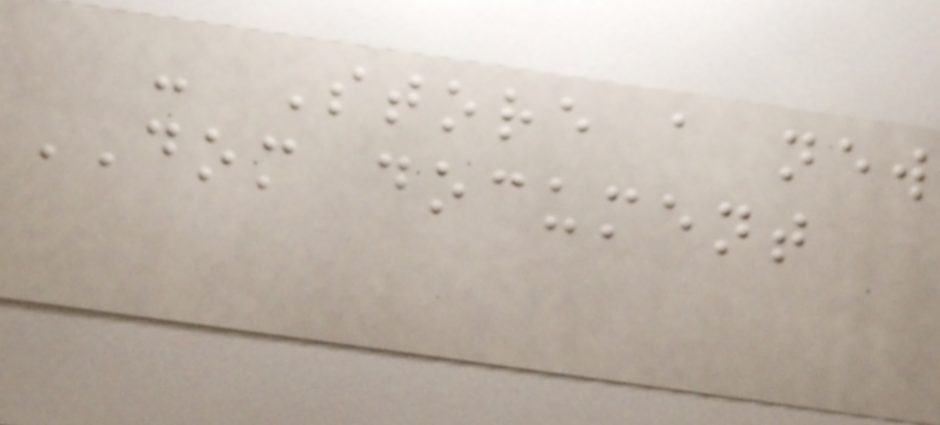- Store a new
DOM document
